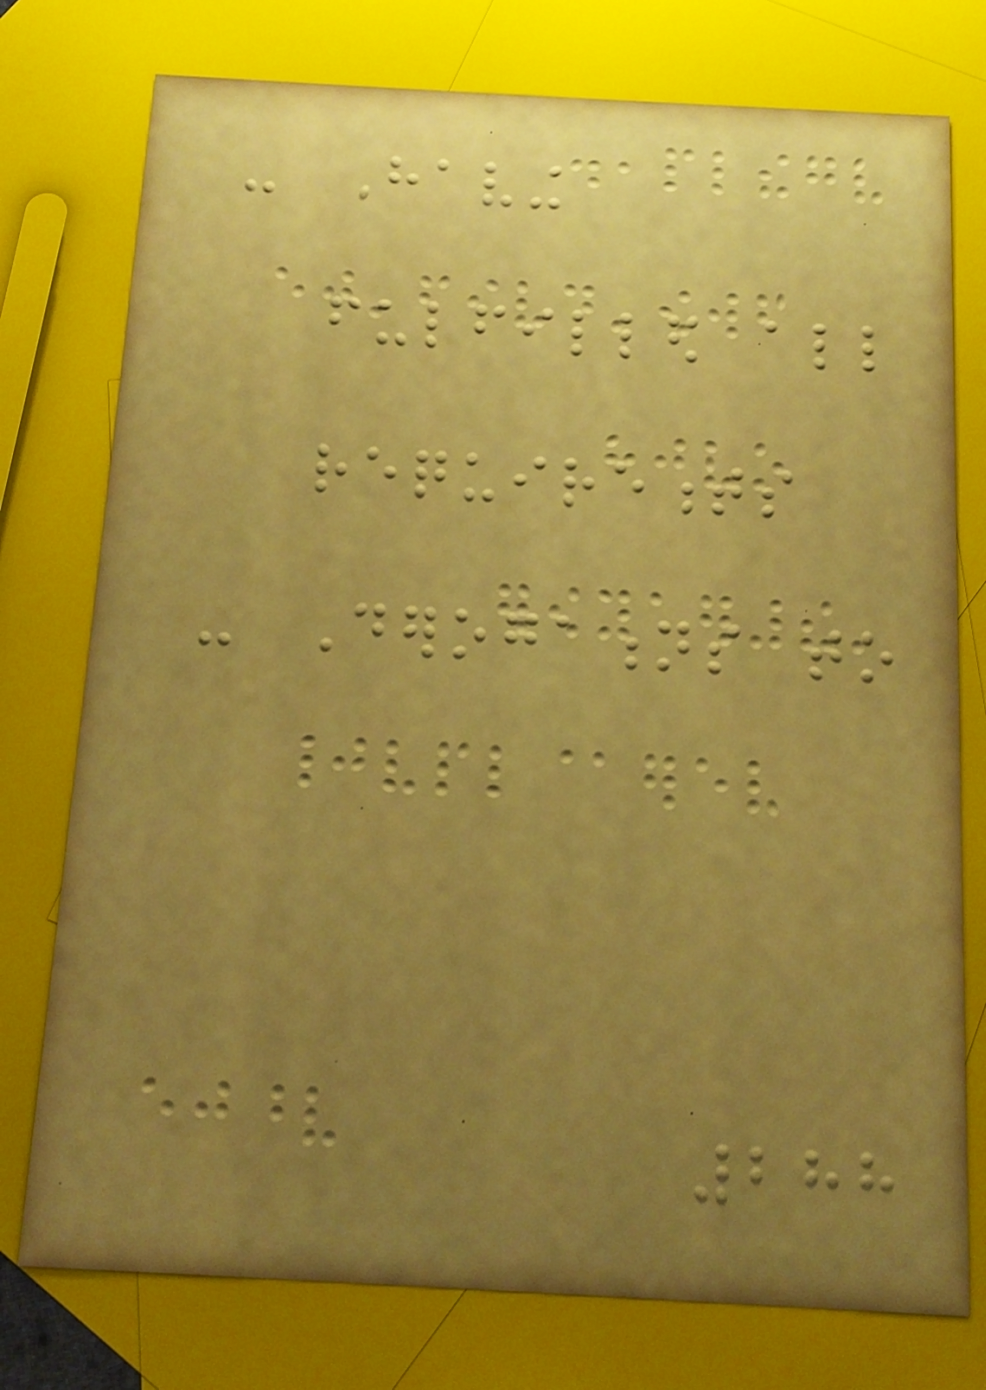- Having
fulfilled all
requirements
- Derogations to
288
